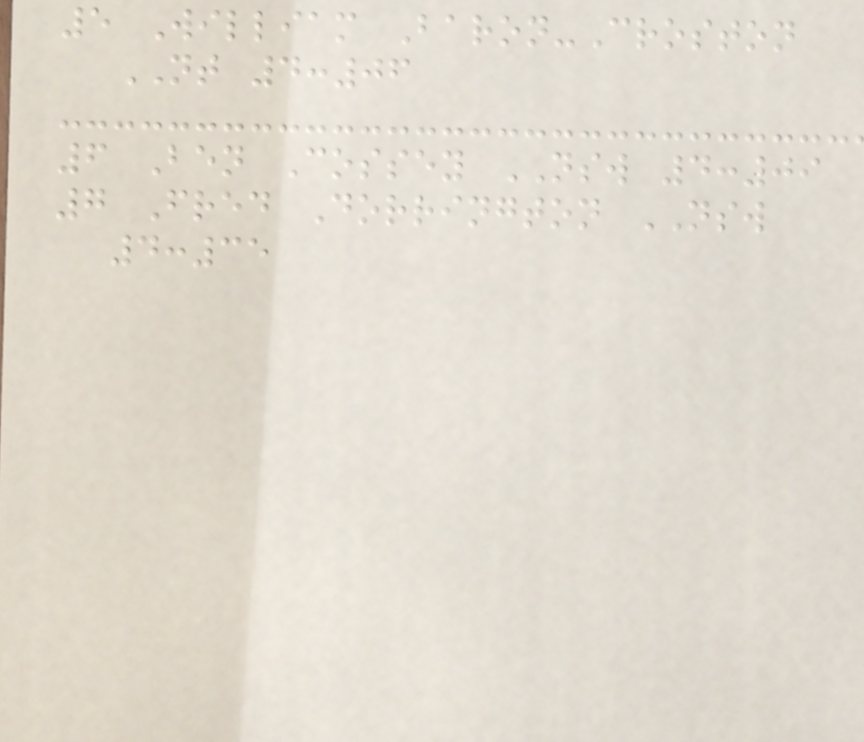5 William Baron-Croston
NT 4:06
6 Ben Cossey NSW 4:09
7 Fred Dorrington NSW
4:35
